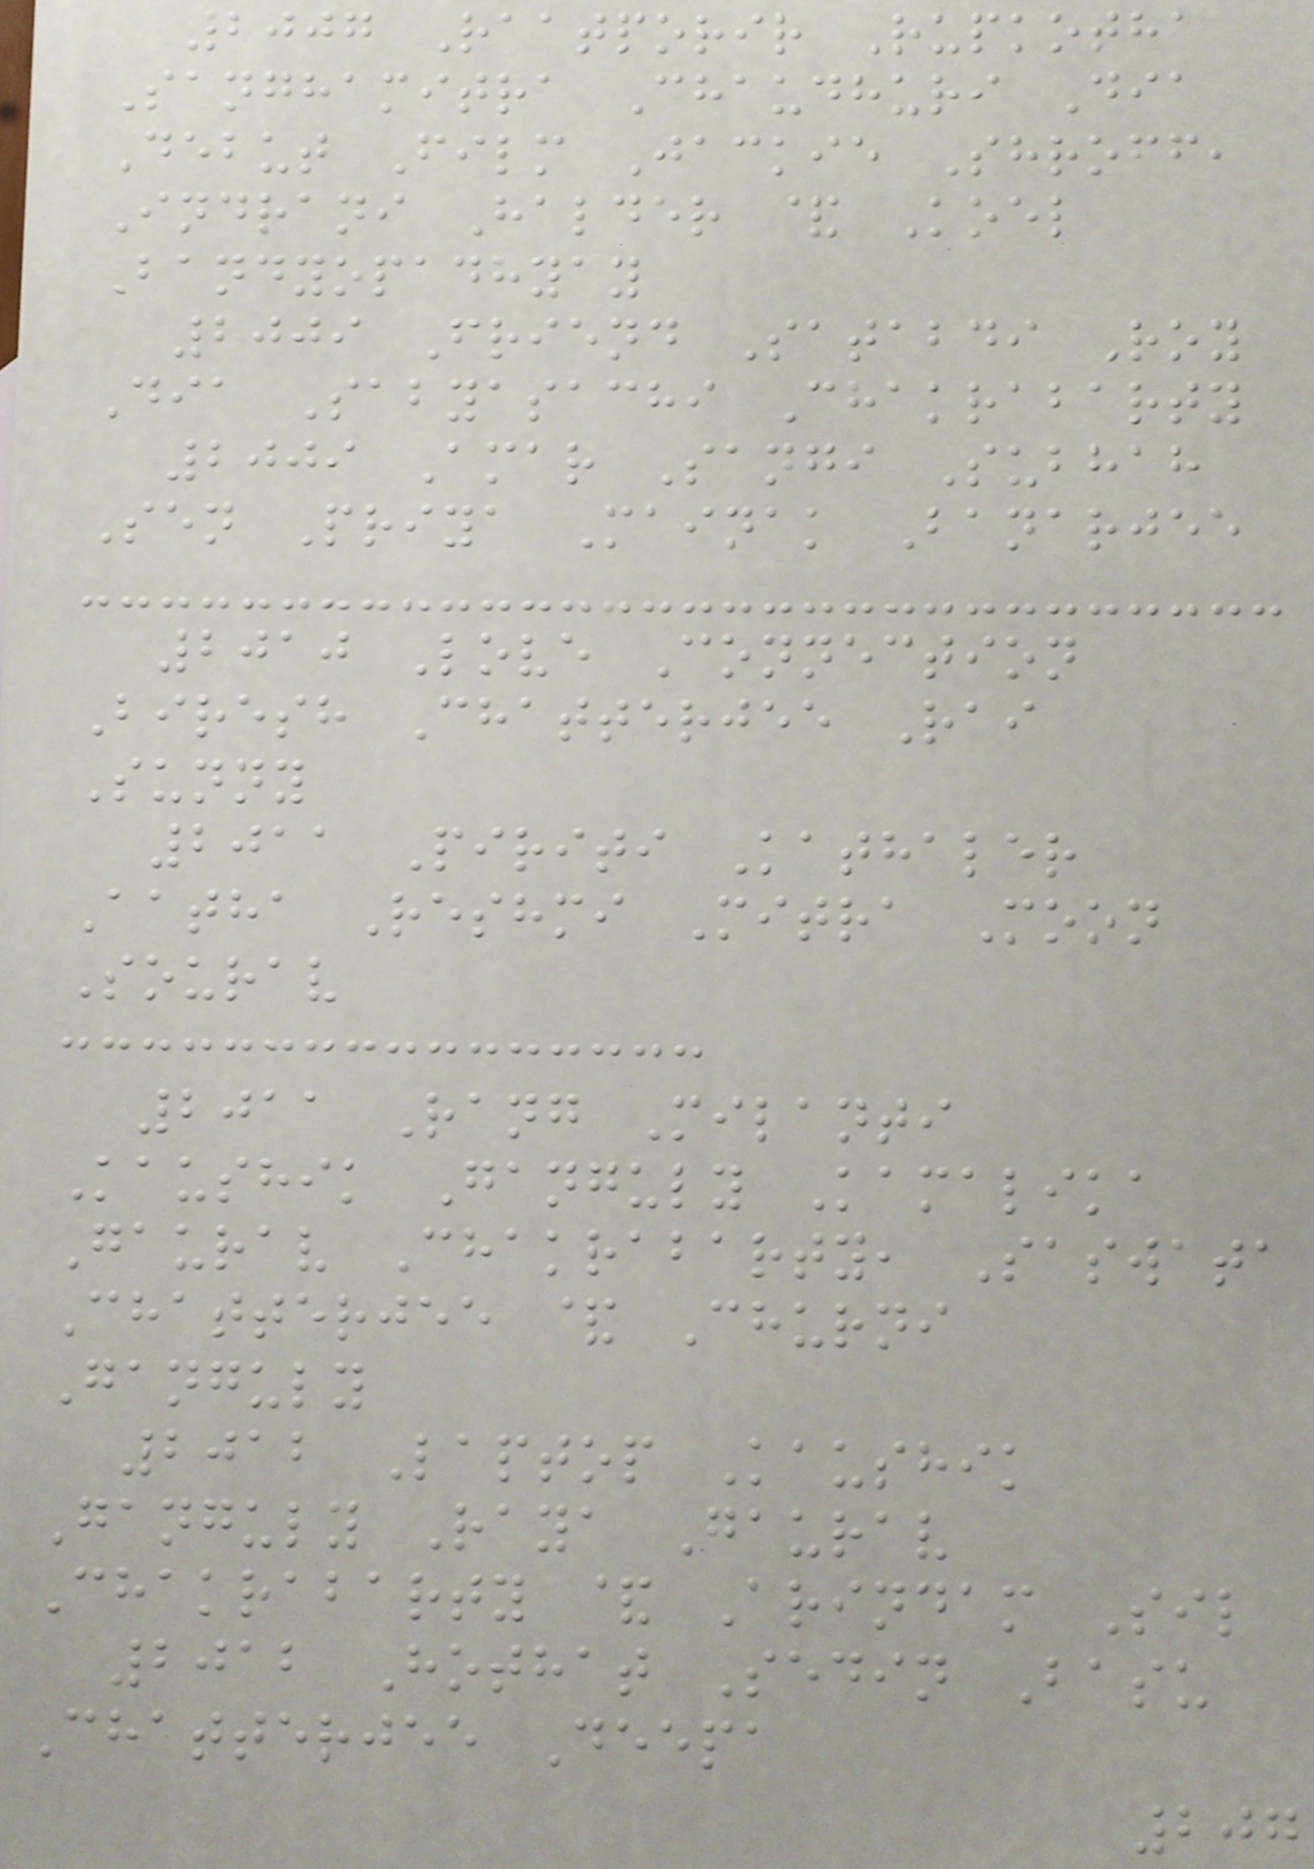2007 Raatporir Rupkotha
Sanghamitra Chaudhuri Dia
Debut Film Jackie Shroff,
Indrani Halder & Koel
Bandyopadhyay
2009 Friend Satabdi Roy
Dia Sabyasachi Chakrabarty
2009 Amar Sangi Subhah
Sen Priya Mainak Banarjee
2010 Love Connection
Biresh Chatterjee Rai
Sunny
2011 Piriti Kathaler
Aatha Reshmi Mitra Moon
Sourav
2011 Rang Milanti
Kaushik Ganguly Kamalika
Gaurav Chakrabarty, Saswata
Chatterjee & Churni
Ganguly
2012 Laptop Kaushik
Ganguly Raya Gaurav
Chakrabarty & Arindam Sil
2012 Hothat Sedin Basu
Chatterjee Deepa
207
